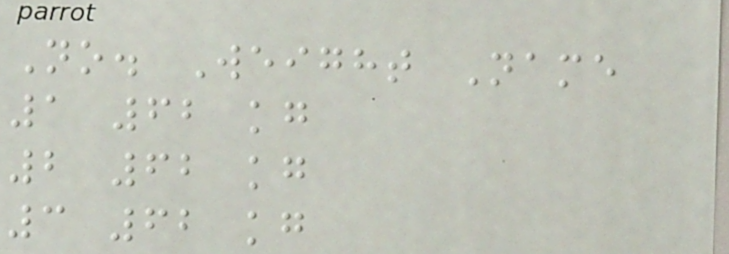No. Weight Name
1 62 kg
2 62 kg
3 62 kg
